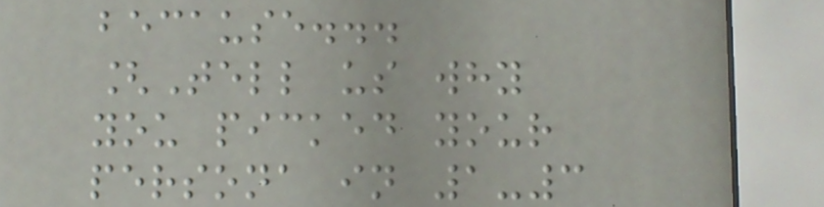because...
[Tell us why
you picked your
persona in 1-3
